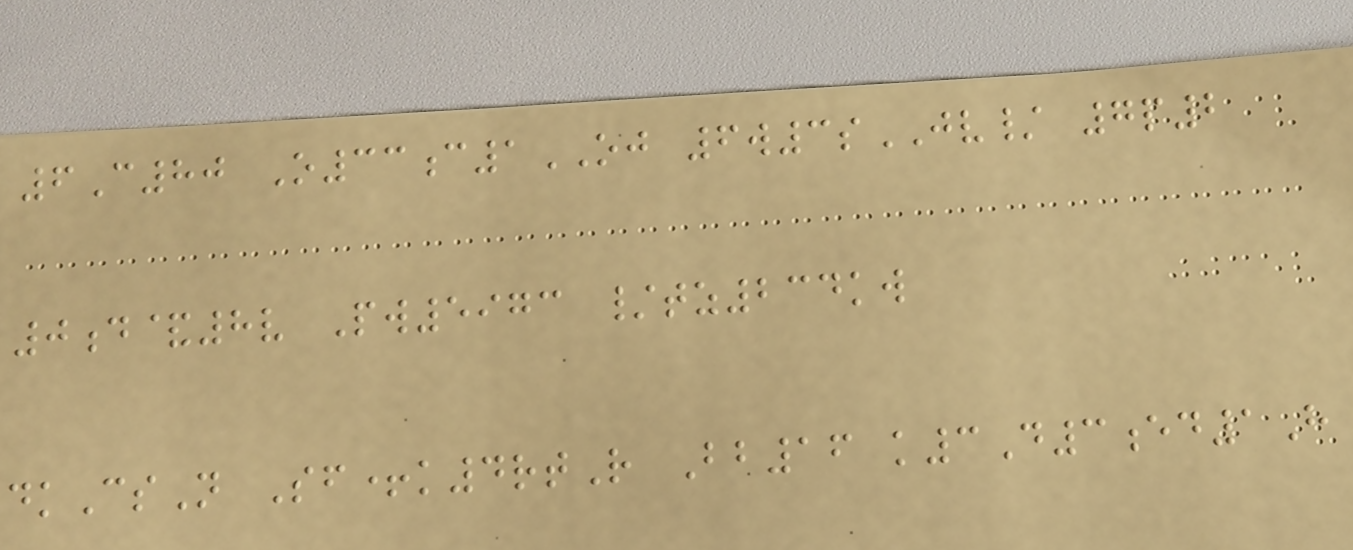6C80 O33c1OJ 6w3sJV/ 7p2
0d&8v Pw5973 /tz234kw
dkCsN Sf+k4rtR Bb16 k3D3ed1H
